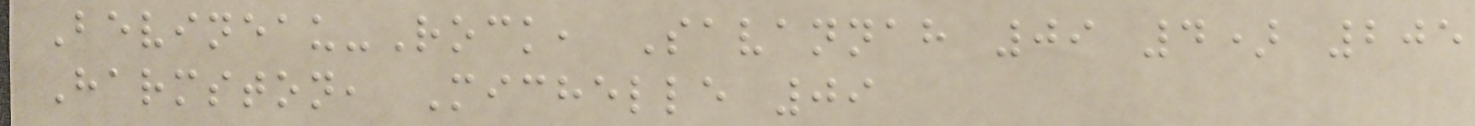Bevineau-Rock, Savannah 09 4) 205
Harmston, Michelle 09
